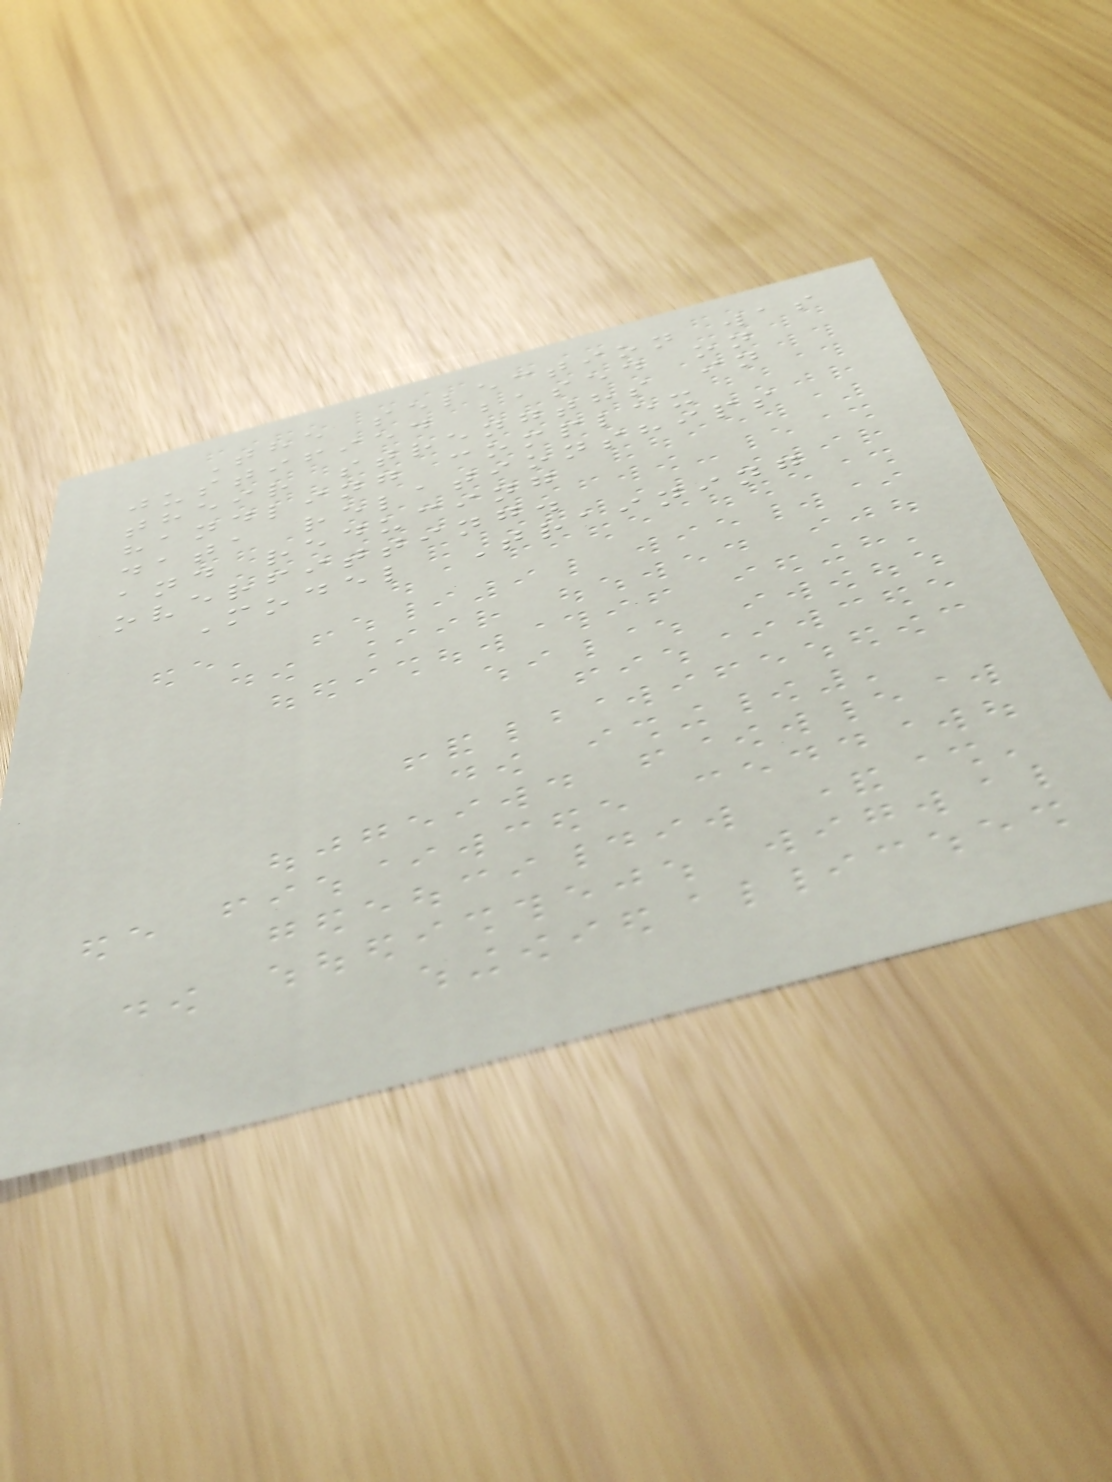The selection was
justified based on
their strengths in
handling complex
data relationships
and reducing
overfitting.
Model Training
